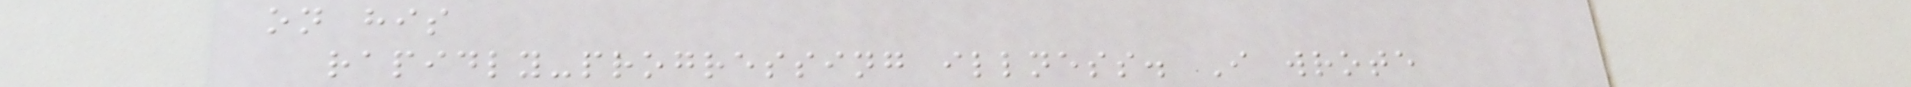on his
rapidly-progressing illness. I wrote
